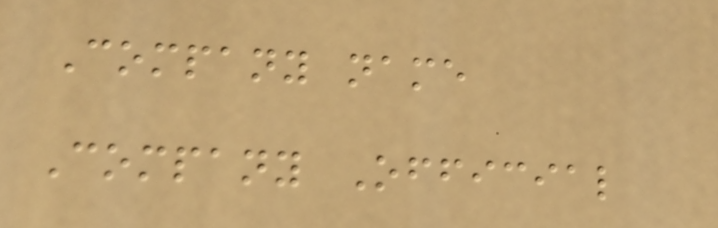Company name
Company Official
